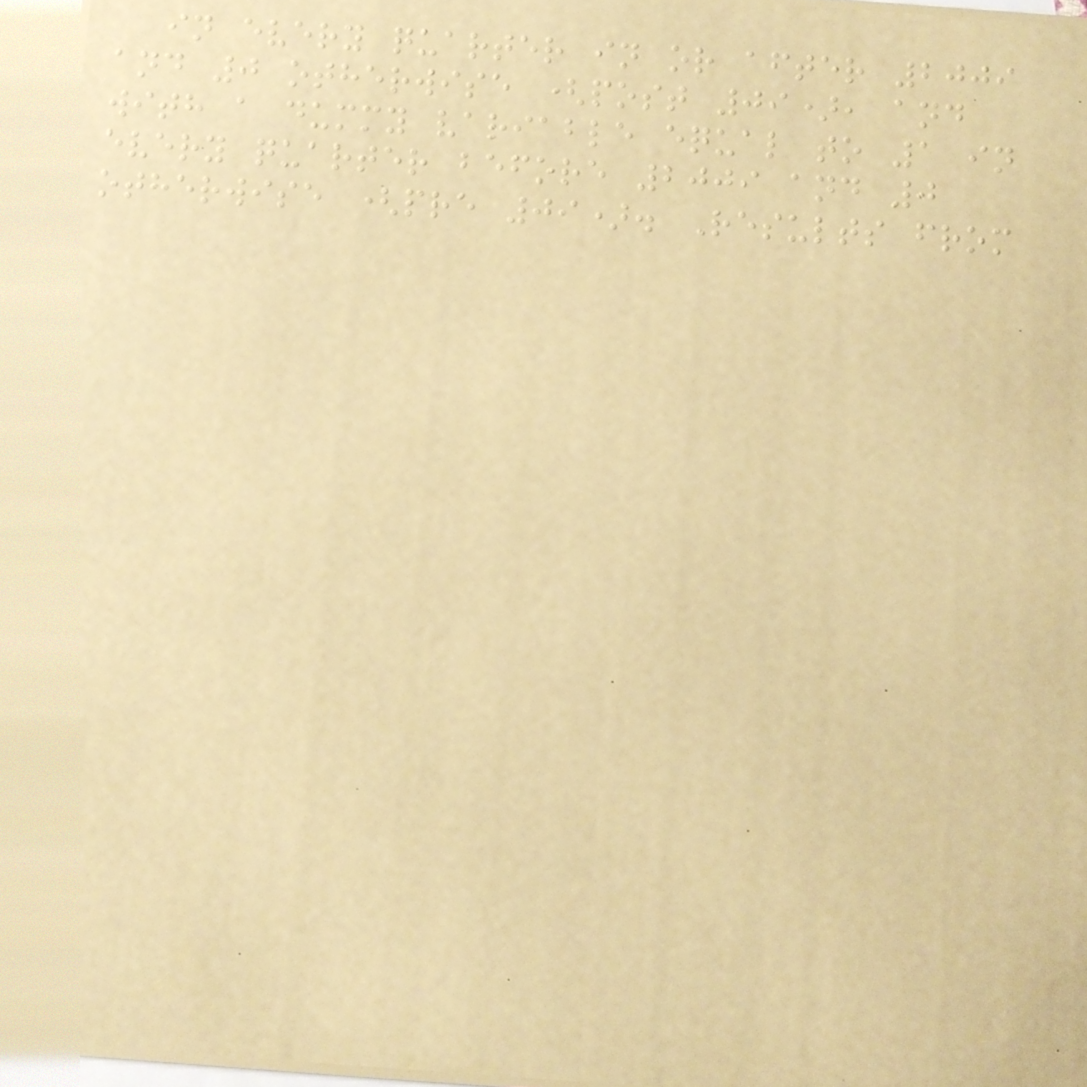in every quarter in or after 2009
and 0 otherwise (post 09), and
with a dummy variable equal to 1 in
every quarter before 2009 and 0
otherwise (pre 09). Results from
